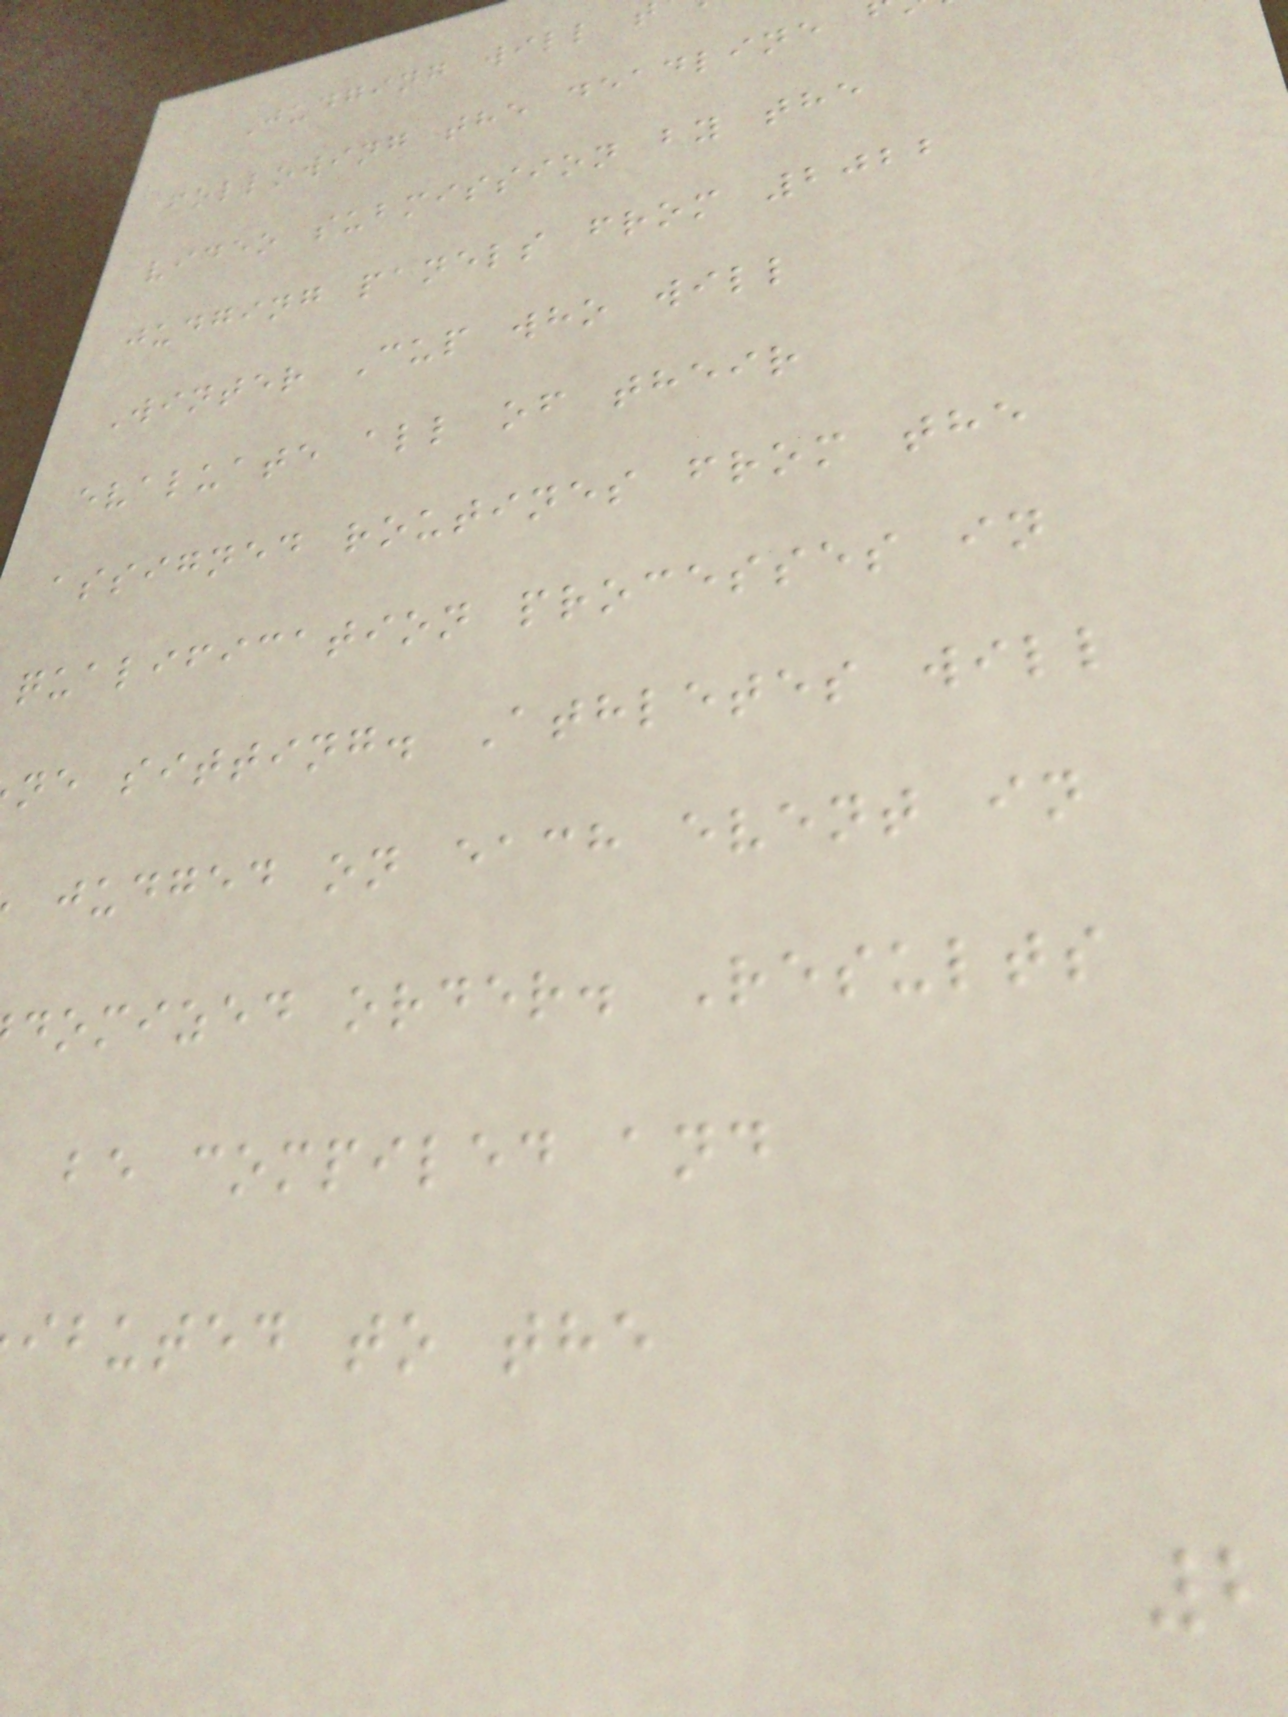Judging will
following the deadline
video submission by the
judging panels from 2022
Winter Cup who will
evaluate all of their
assigned routines from the
qualification processes in
ne sitting. Athletes will
judged on each event in
domized order. Results
be compiled and
ibuted to the
